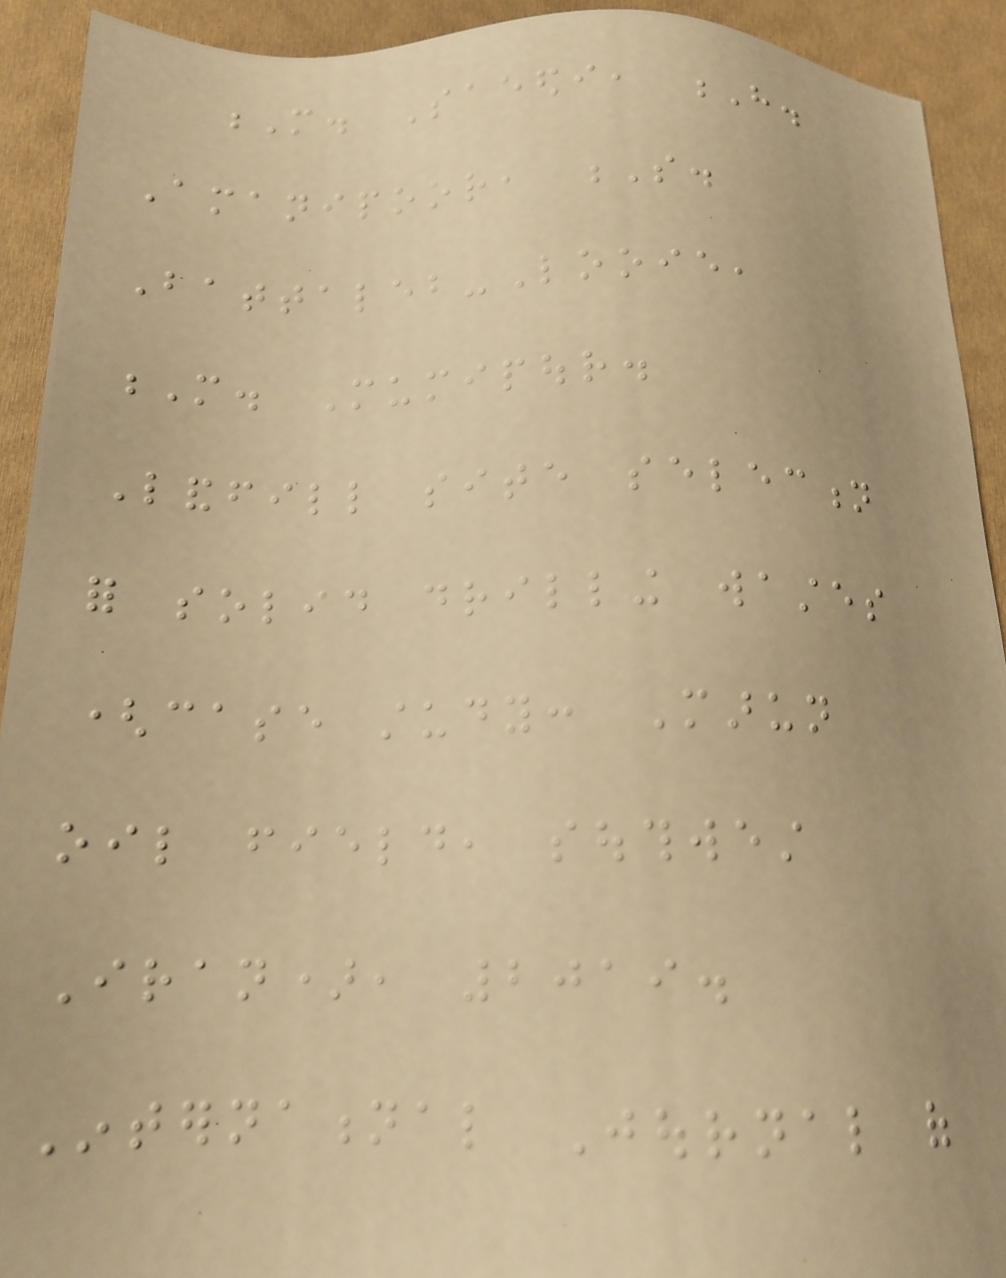M. Saeedi, H.
Amanipoor, S.
Battaleb-Looie,
M. Mumipour.
Landfill site selection
for solid drilling wastes
(case study: Marun
oil field, southwest
Iran), 2019.
International Journal of
